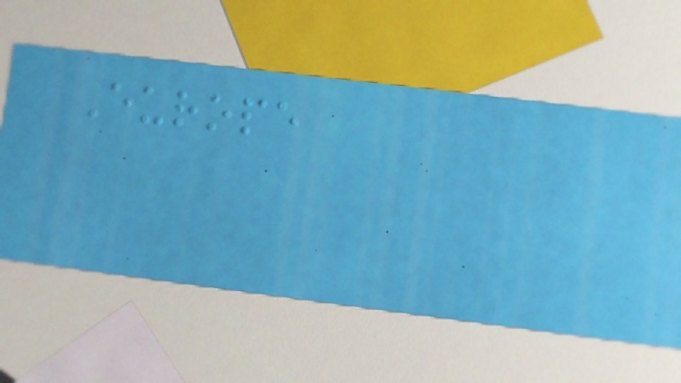Europe
